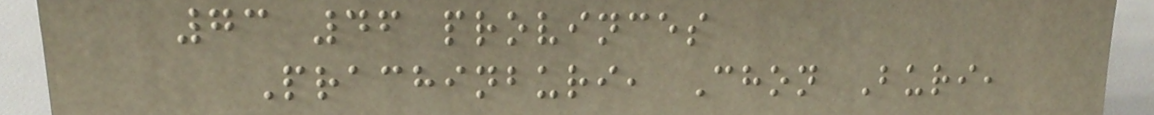73 46 provinces
Prachinburi, Chon Buri,
